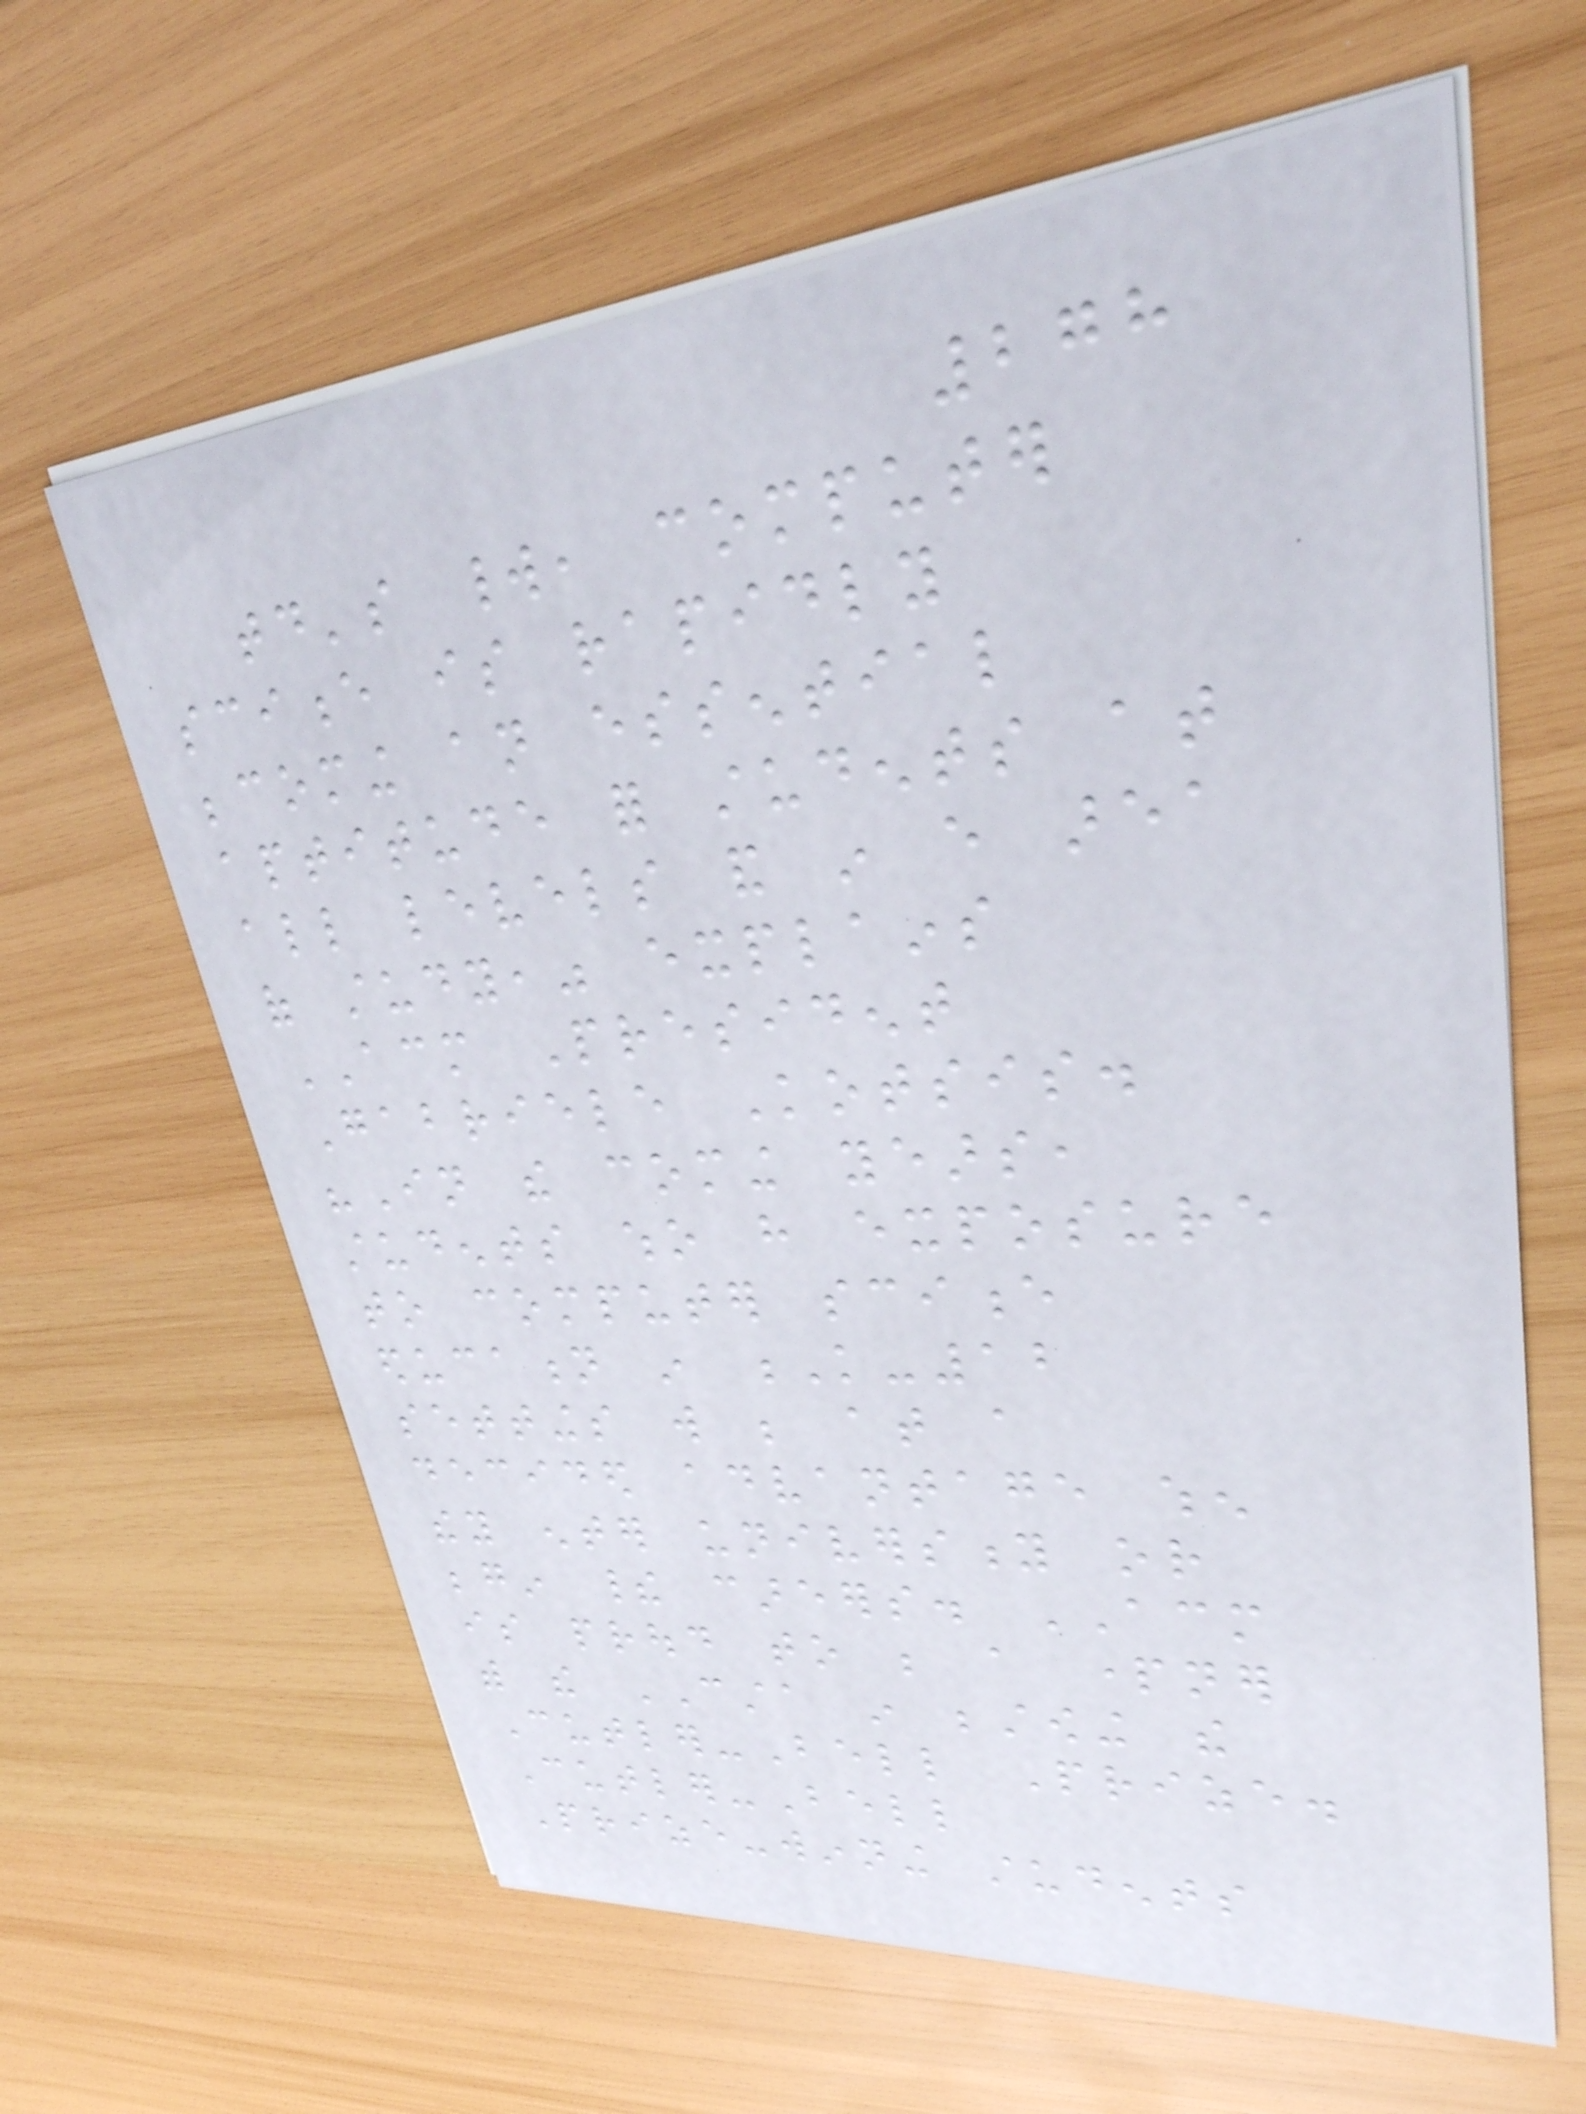278
today's world, computer
science is rapidly
becoming an essential
aptitude for students at
all levels and in every area
of study," explains
ACM President
Gabriele Kotsis.
"In the coming years,
students who have exposure
to computer science
education in K-12
settings will be at a
decided advantage when
they enter university or
begin their careers. ACM
is proud to be a partner
with the CSTA in bestowing the
Cutler-Bell Prize.
Cutler-Bell
Prize-winning students
